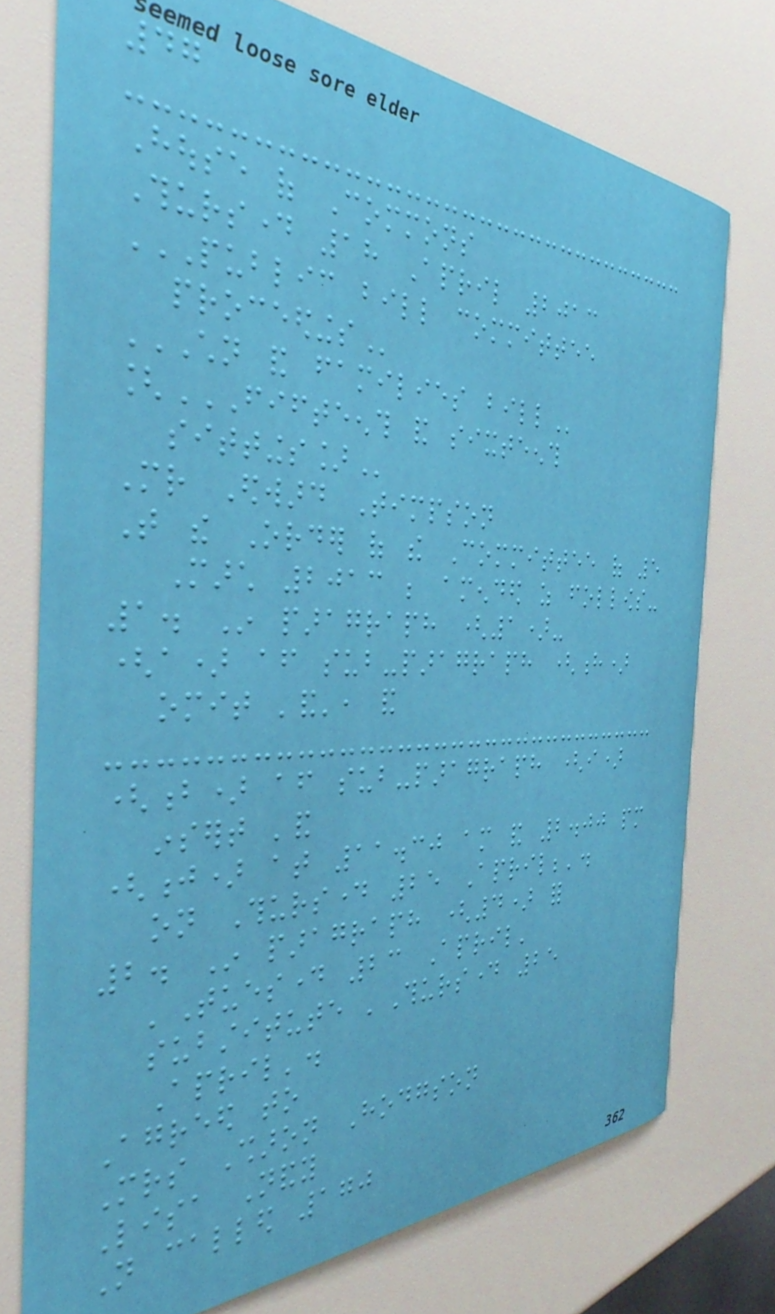47
House of Commons
Thursday 18 April 2013
PUBLIC BILL COMMITTEE
PROCEEDINGS
CHILDREN AND FAMILIES BILL
[FIFTEENTH AND SIXTEENTH
SITTINGS]
Mr Edward Timpson
That the Order of the Committee of 5
March 2013 be amended as follows-
1. In paragraph (1)-
(a) after sub-paragraph (h)
omit 'and', and
(b) after sub-paragraph (i)
insert 'and
(j) at 11.30 am and 2.00 pm
on Thursday 25 April;'.
2. In paragraph (4) for
'Tuesday 23 April'
substitute 'Thursday 25
April'.
Agreed to
Mrs Sharon Hodgson
Lisa Nandy
Not called 170
